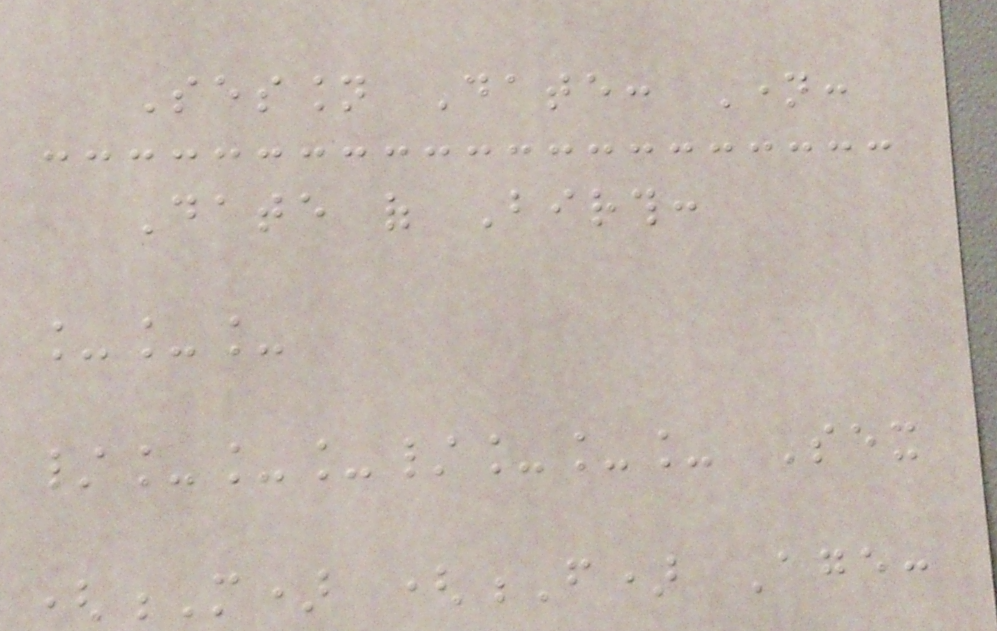Session Date: Name:
Date of Birth:
___
/___/___ Sex
(M) (F) Age:
